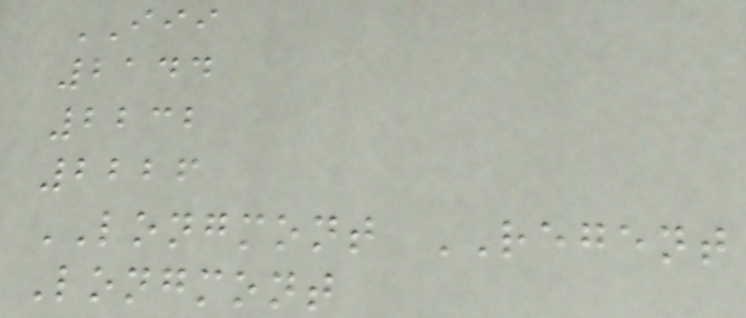III
2144
2232
2226
LONGMONT REGENT
Longmont
